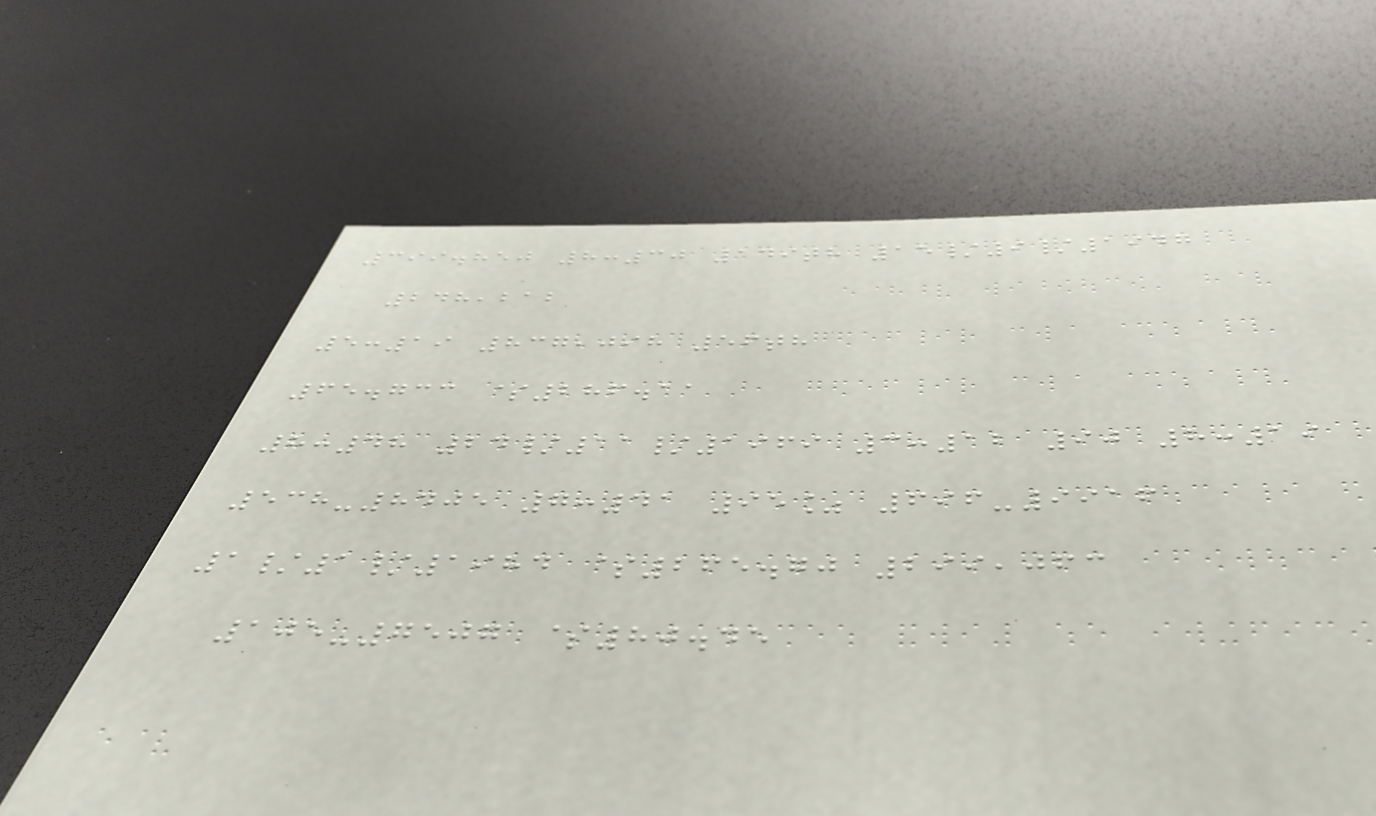399.850 8:30 149th 15/9/1947
248,212
5:19 837,098 56th
65.733 $286.11
8:48 24/11/1969 3:12 90 8:19
538-8405 7:41 95% 696-9916
1/1/1984 $265.70 299,063
105-7507 $80.45
